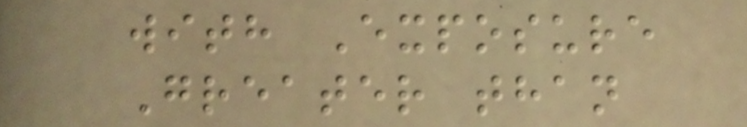with Exposure
Greater than
